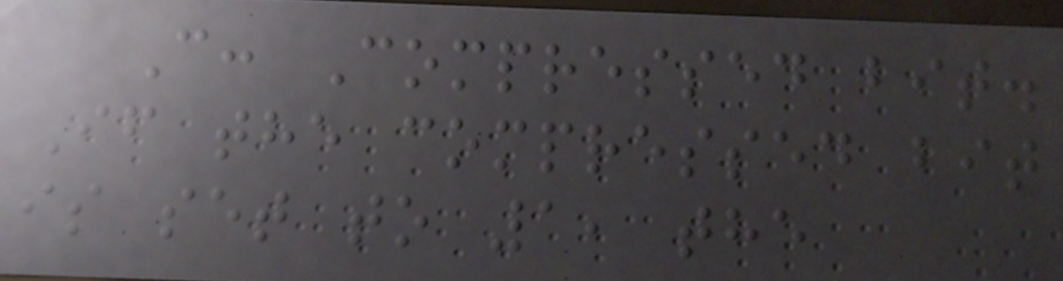C: Compressed bit.
If the compressed bit
is set to 1, the
